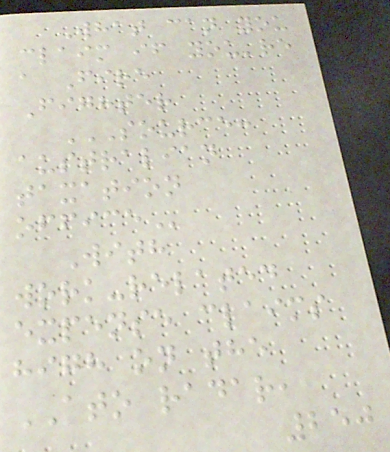What can you
claim if you're
a Fire
Fighter
SOURCE:
AUSTRALIAN
TAXATION
OFFICE
With
work-related
expense claims
high on the
ATO radar,
250
